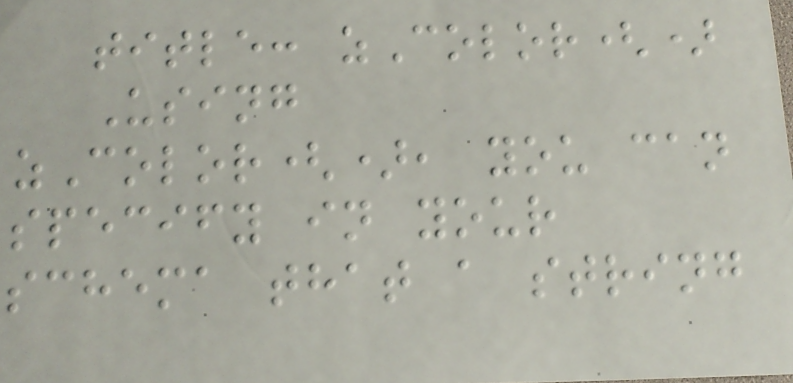title: zColor()
Using
zColor(), you can
specify in your
schema that a string
